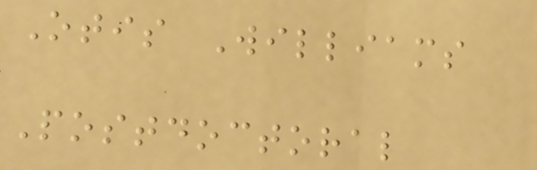Otis Williams
Postdoctoral
